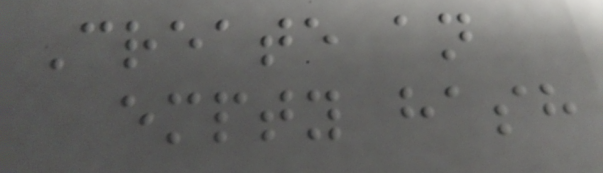Create an
empty hash
